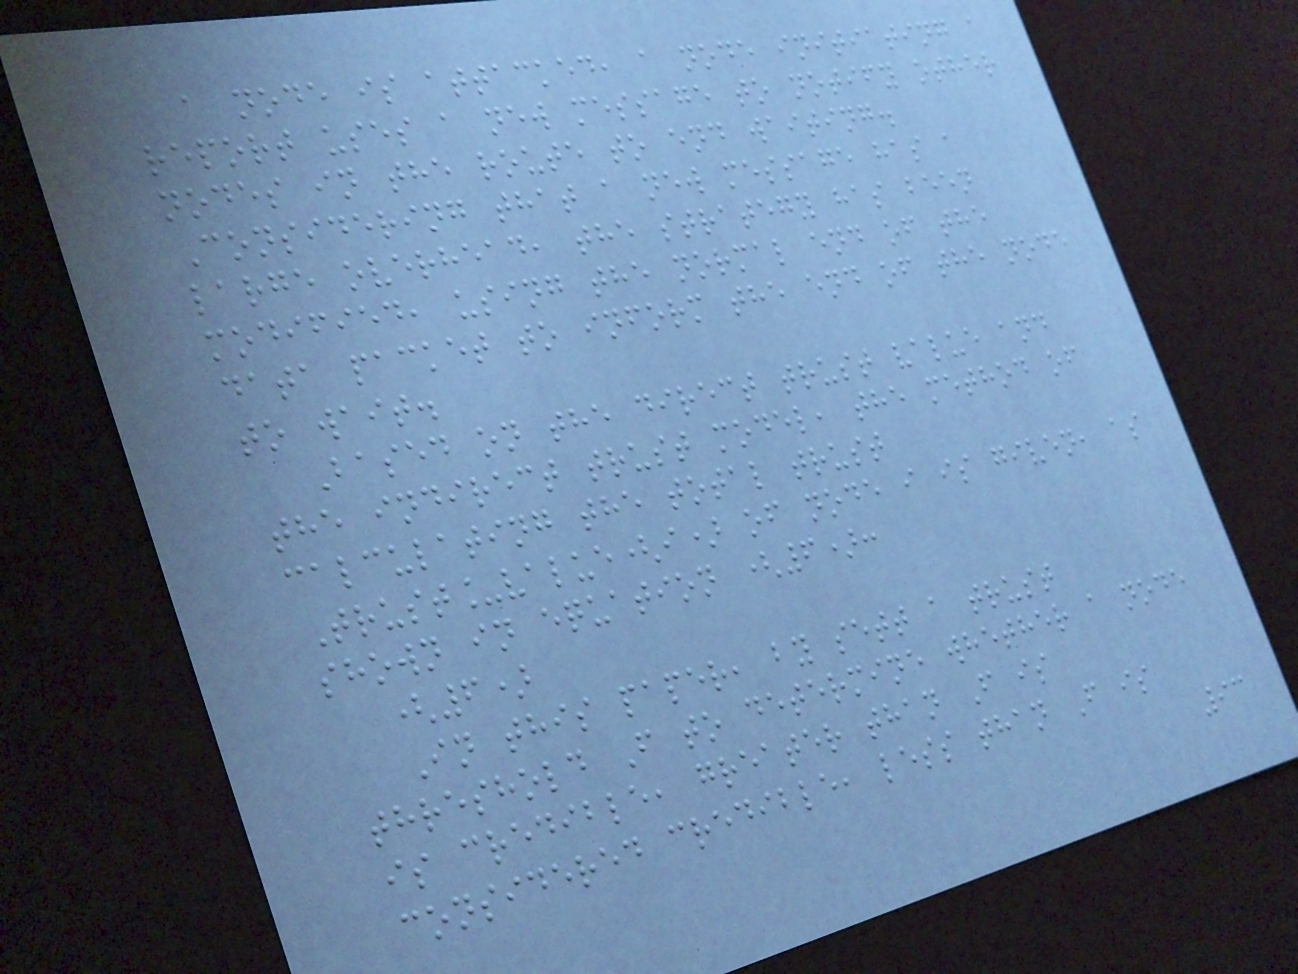a node is attacked, a node initiating a
report uses a new message to notify other
nodes in the route to end waiting.
Considering that a new message has a
large overhead, the strategy has been
modified, using the normal end of the
data packet to inform the end of the node
to wait.
Based on the direct trust value and
the indirect trust model, the method of
calculating the total trust
Trust_value(i) of node i is given, as
shown in equation (6):
(6)
In this paper, by sett a trust
threshold F to determine whether a node
is credible, greater than F is
considered credible, less than F is
93
